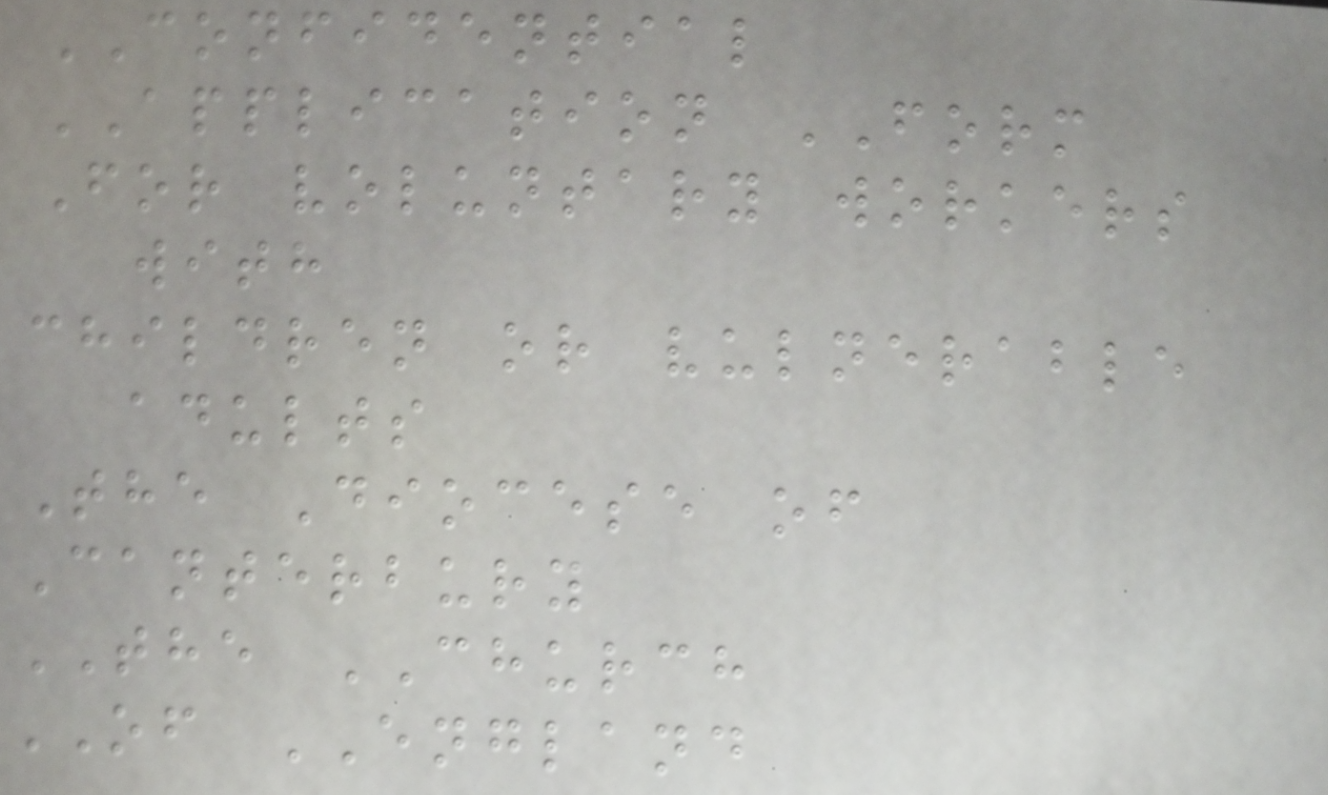CONFIDENTIAL
APPLICATION FORM
For voluntary workers
with
children or vulnerable
adults
The Diocese of
Canterbury
THE CHURCH
OF ENGLAND
